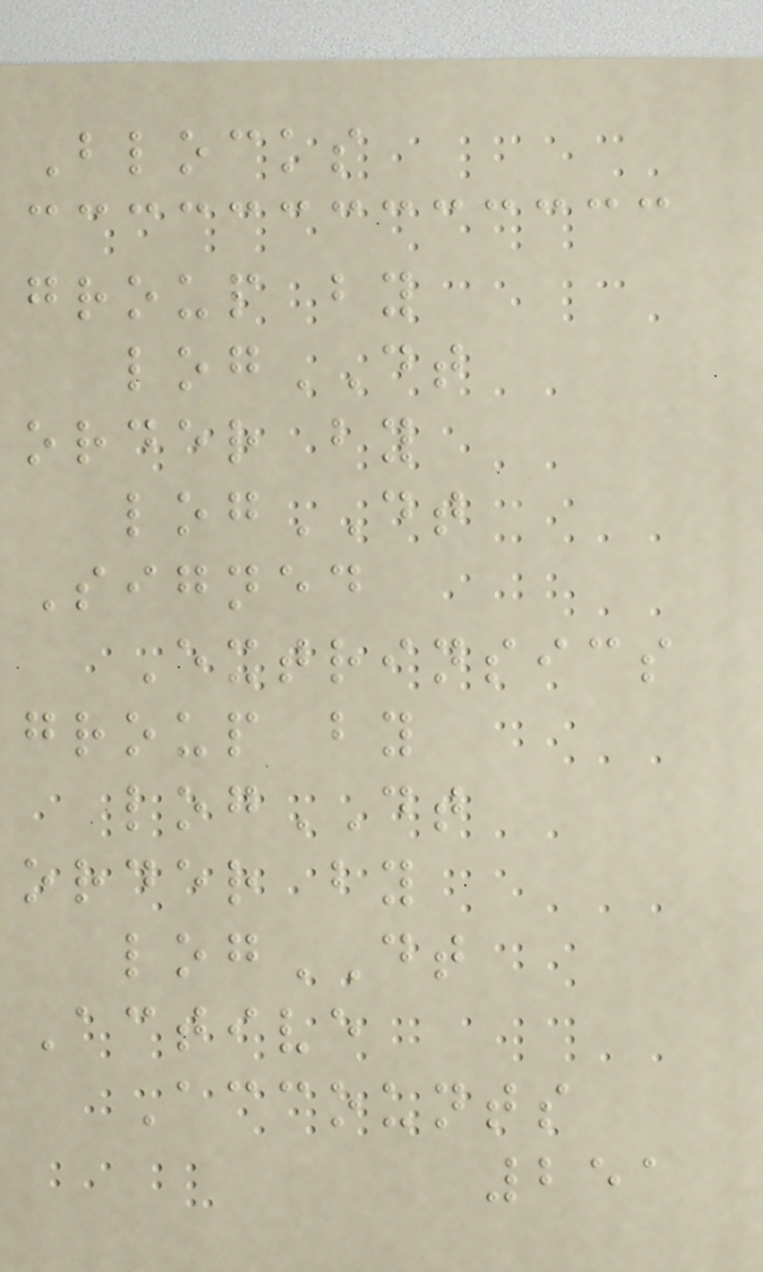Blocks
group by
logDT
order by
logDT
Signed
Extrinsics
group by
logDT
order by
logDT
Active
Accounts
251
